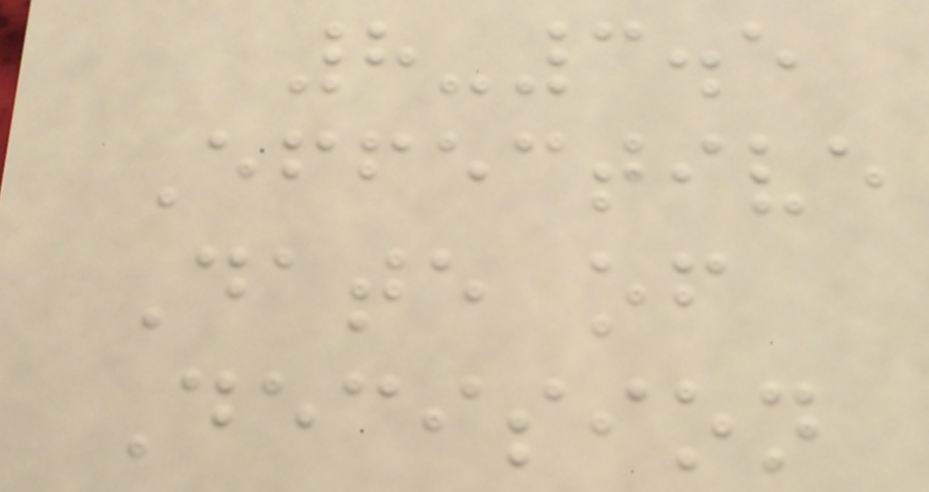8-3.5
Effective
Date of
Decision
